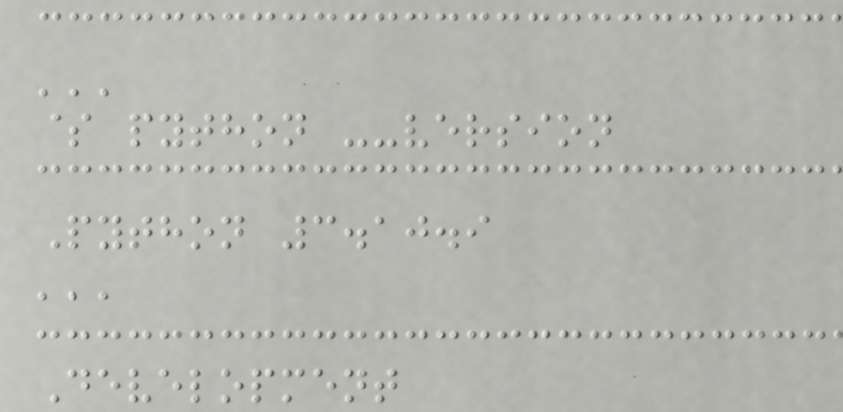'''
$ python --version
Python 3.10.9
'''
Development
